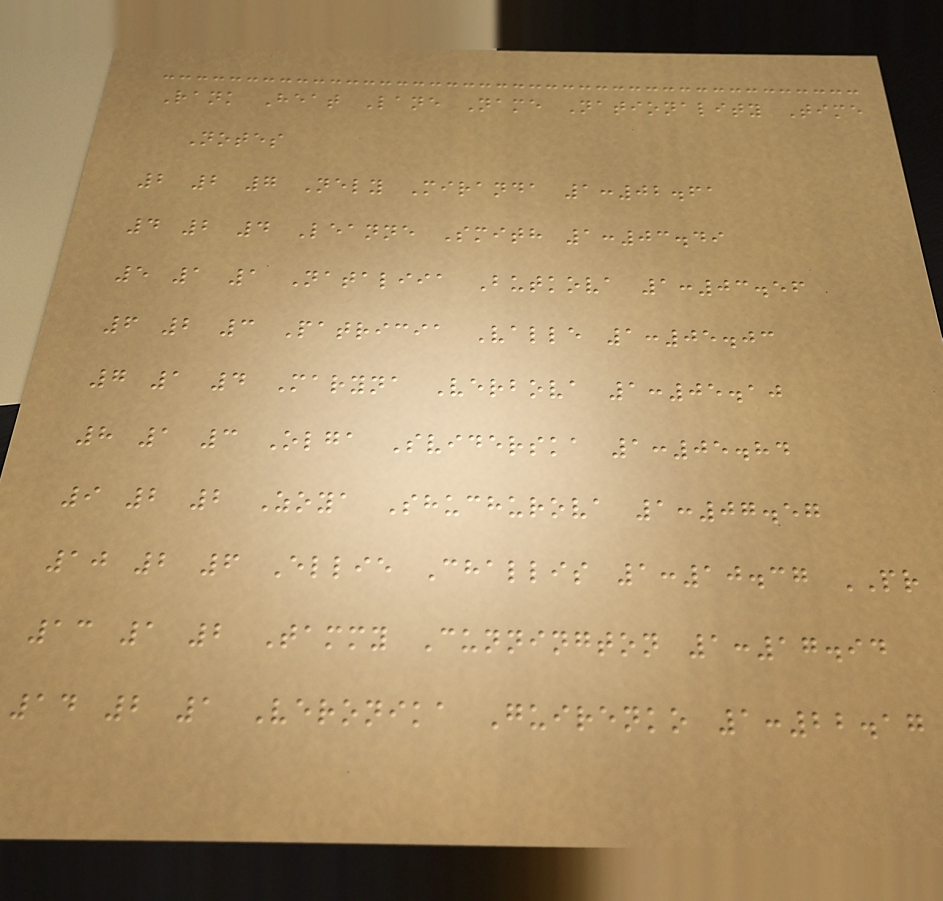Rank Heat Lane Name Nationality Time
Notes
2 2 7 Nely Miranda 1:02.61
4 2 4 Leanne Smith 1:03.49
5 1 1 Nataliia Butkova 1:03.56
6 2 3 Patricia Valle 1:05.03
7 1 4 Maryna Verbova 1:05.10
8 1 3 Olga Sviderska 1:05.84
9 2 2 Zoya Shuchurova 1:07.57
10 2 6 Ellie Challis 1:10.37 PR
13 1 2 Tammy Cunnington 1:17.94
14 2 1 Veronika Guirenko 1:22.17
